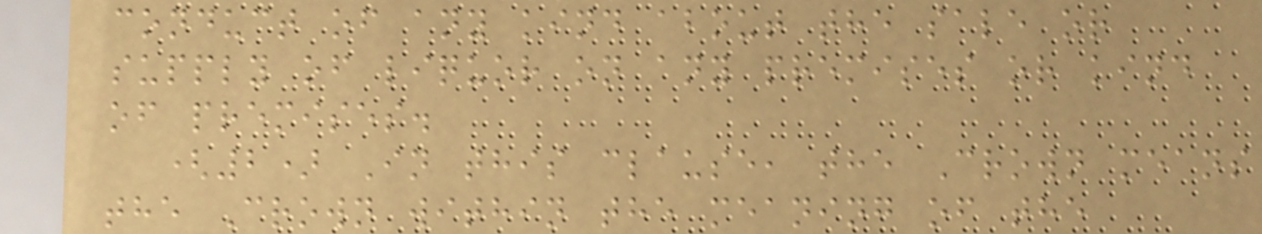conduct of any kind about the sale or
supply of liquor on any premises or kind
of premises.
(2) In this clause, the Crown means
the Crown within the meaning of the
